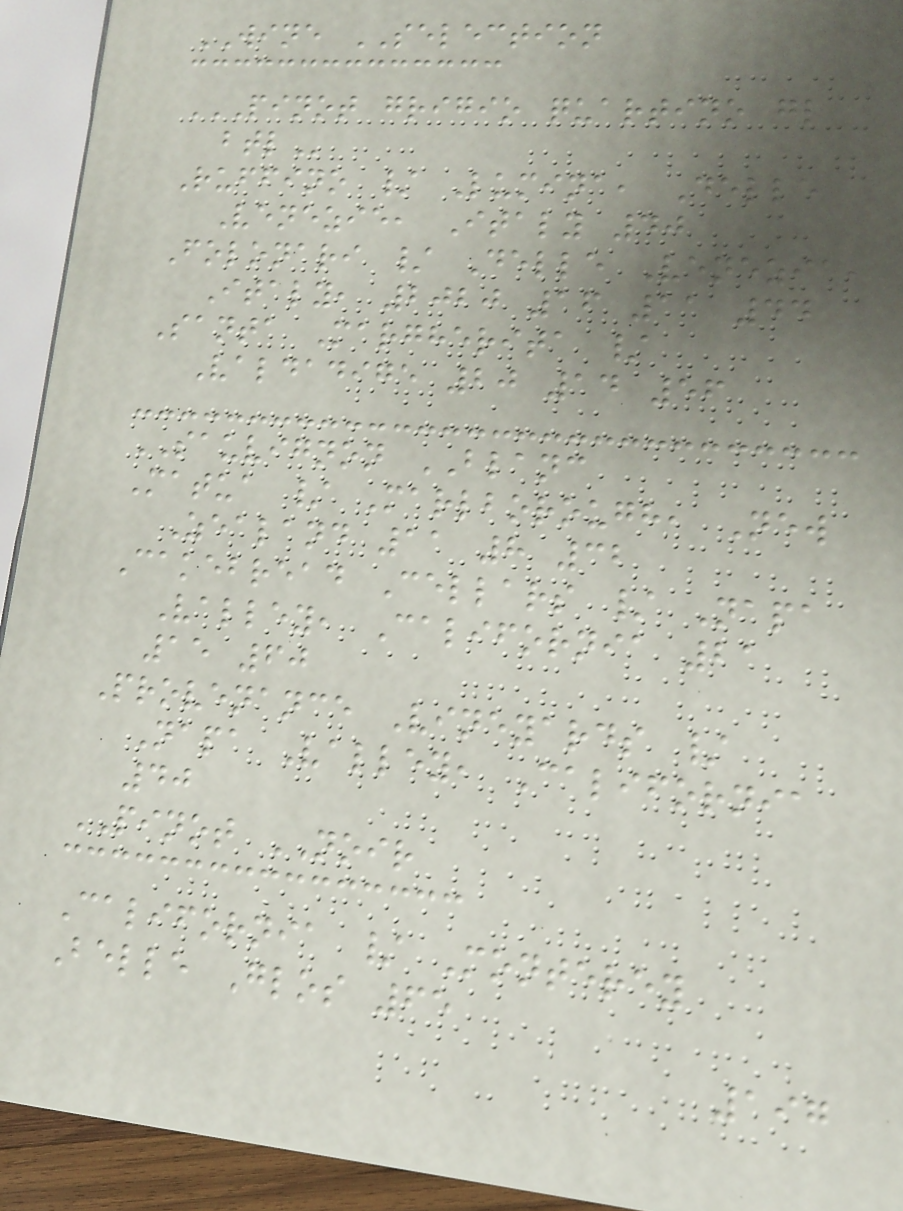WINE SELECTION
PINOT GRIGIO QUARTINO GL
BTL
Ruffino / Lumina, Delle
Venezie, Italy 40
Folonari / Delle Venezia,
Italy, 2020 16 11 44
Santa Margherita /
Valdadige 20 14 56
SAUVIGNON BLANC
Matua / Marlborough, New
Zealand 11 8 32
Cakebread Cellars / Napa
Valley, California 21
15 60
Provenance Vineyards /
Napa Valley, California
40
PINOT NOIR
California / Monterey
Belle Glos 65
197
